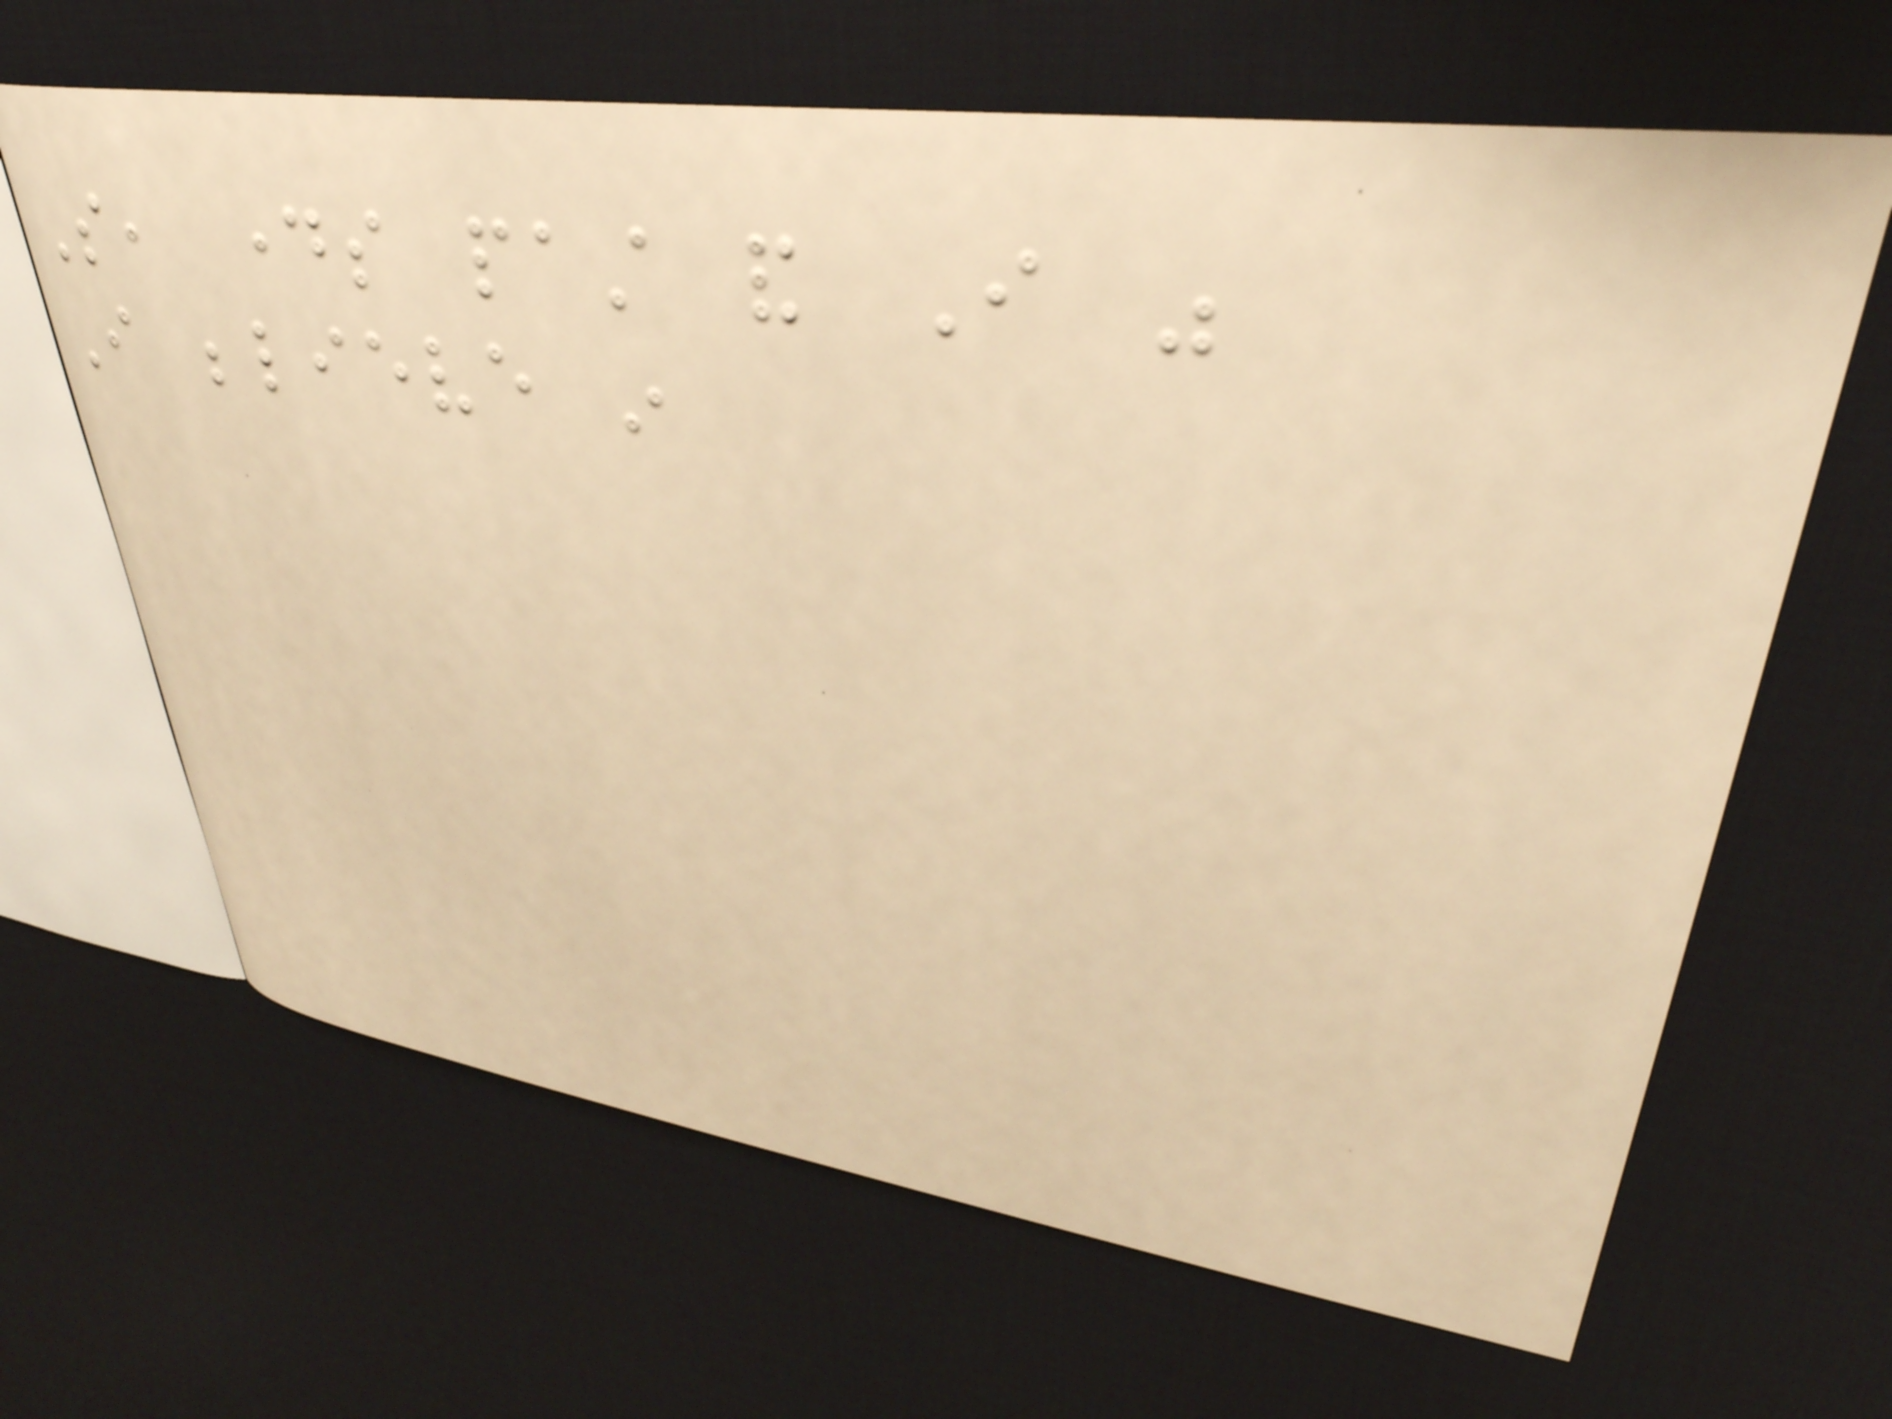So, days past and I was
I believe in
